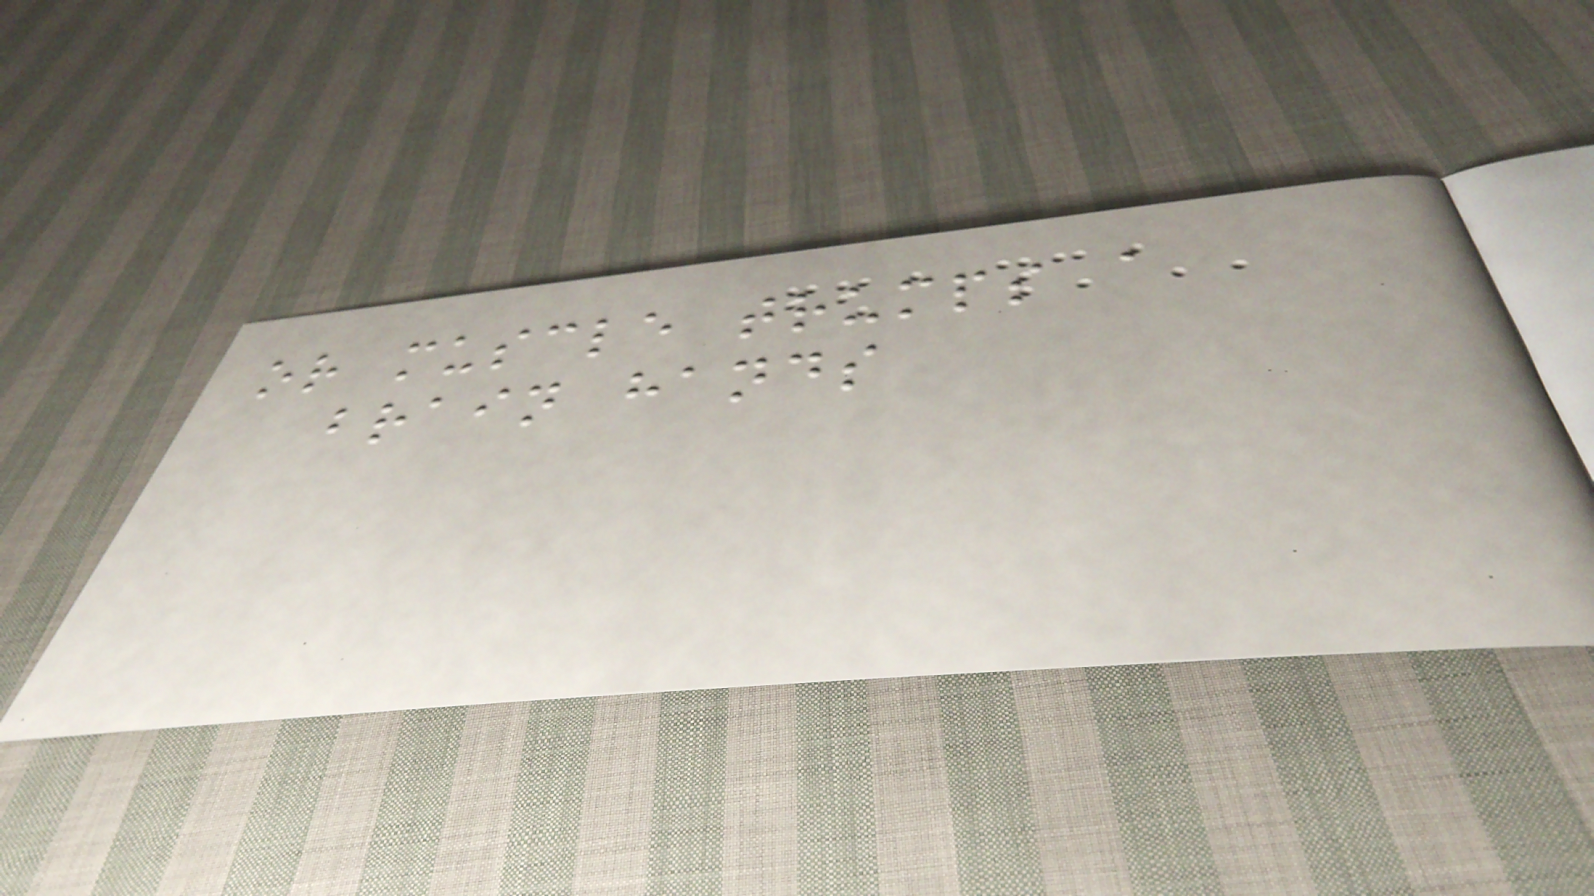or muscle trumps a
brain hands
